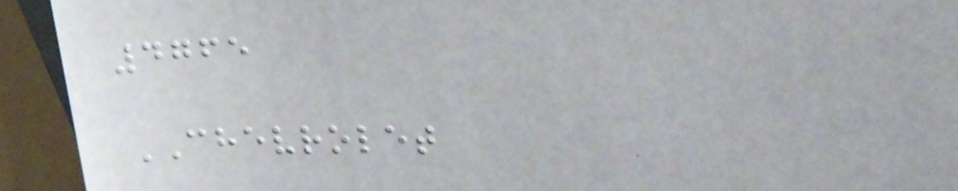4765
CHEVROLET
